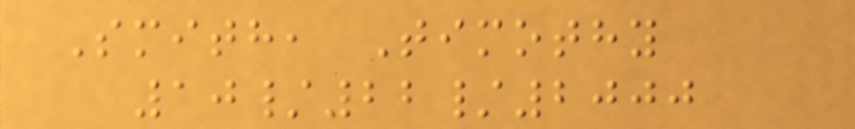Smith, Timothy
10/22/2000
